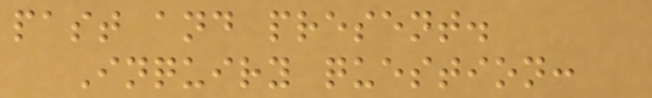past and present.
Inquiry question:
